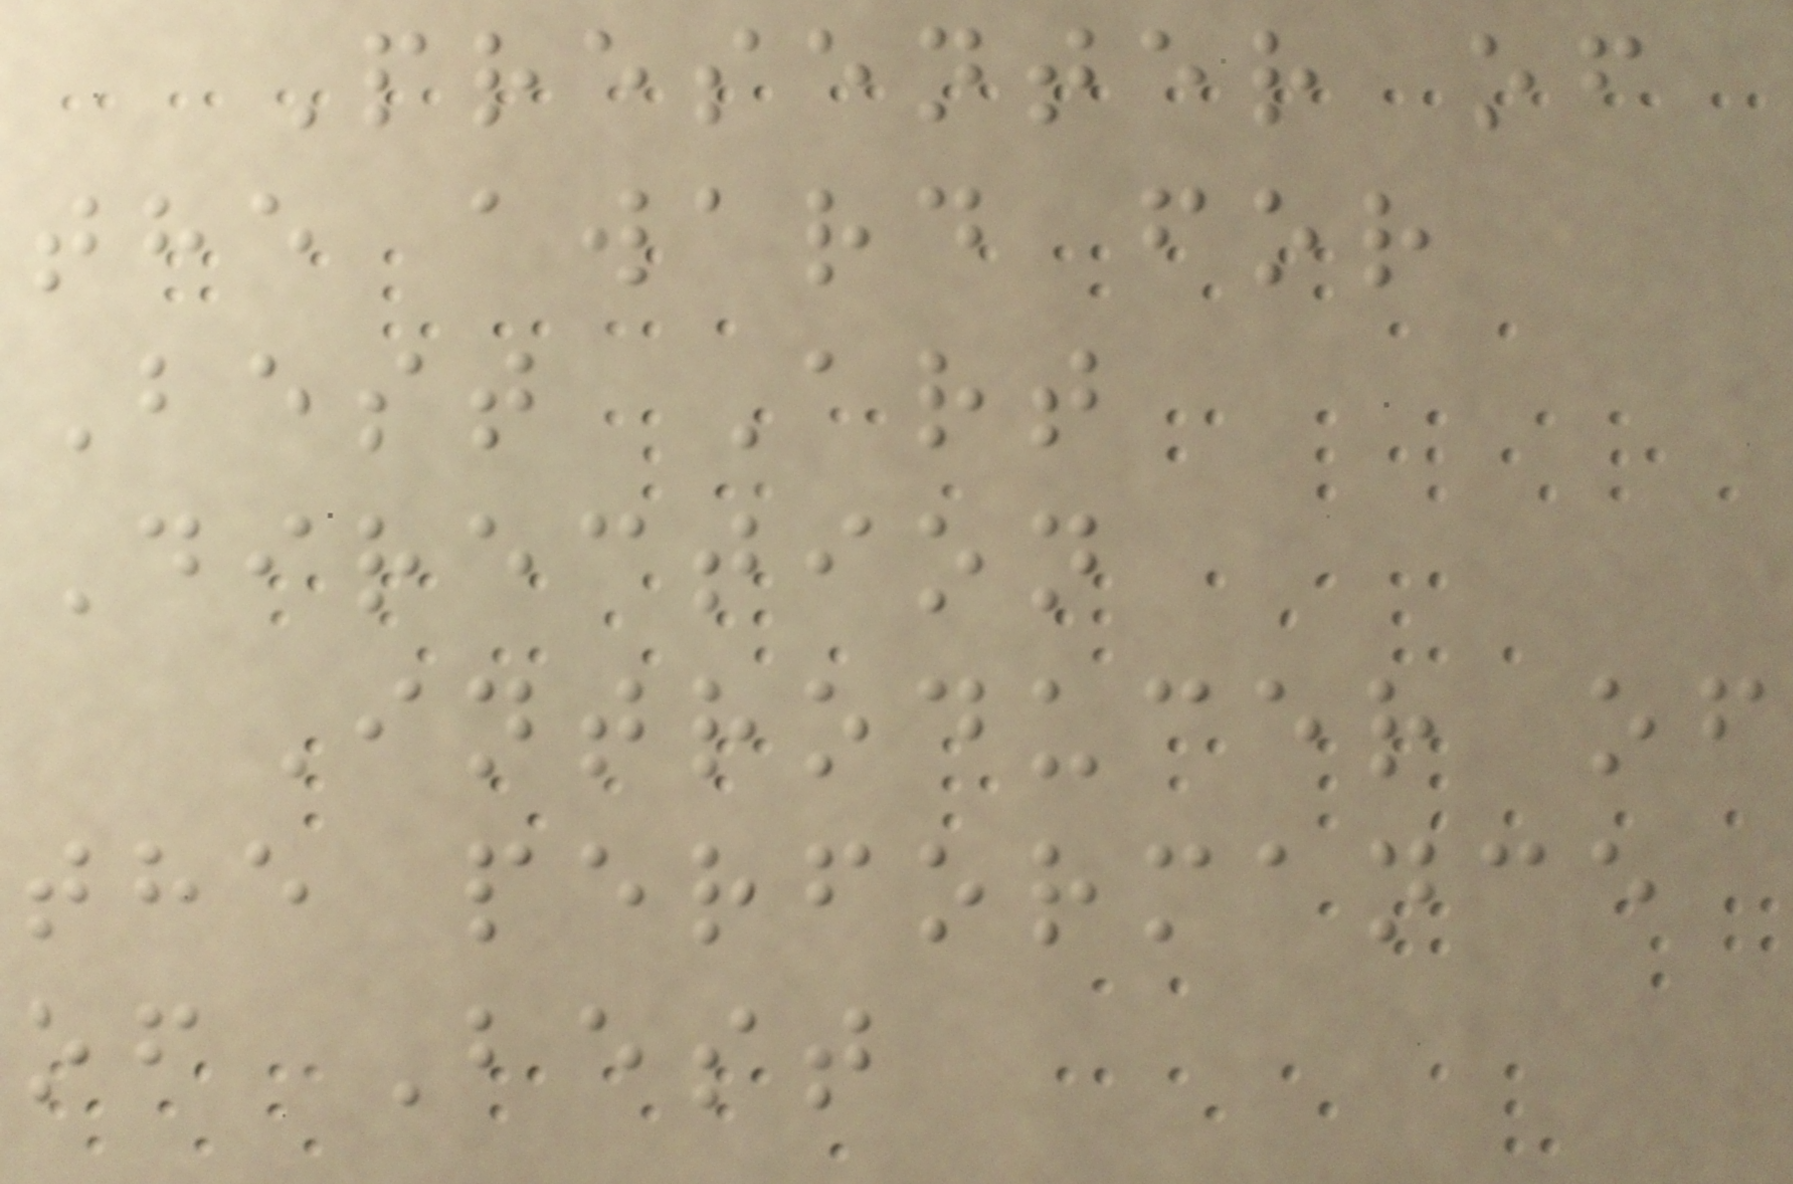Presenter of
the award for
Best Art
Direction
Introducer of
the performance
of Best
